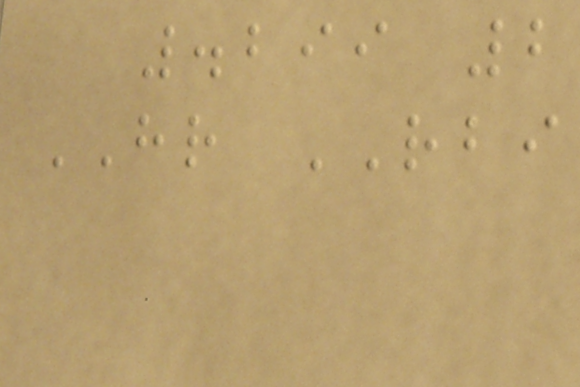.299 2
HR RBI
